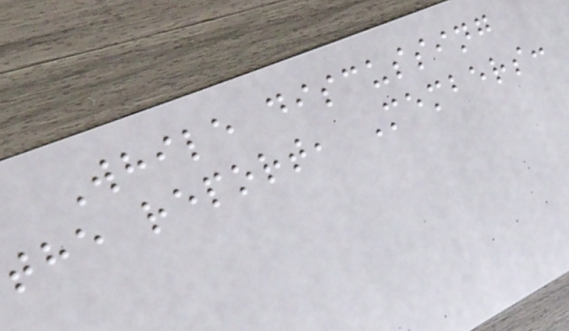While discussing
the report, Members:
